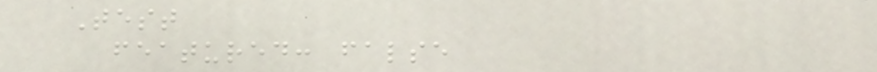Test
featured: false
